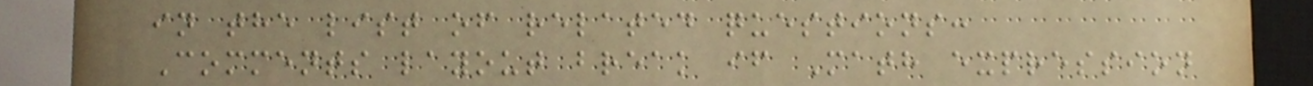in the list of related questions:
Comments layout break if Math expression
